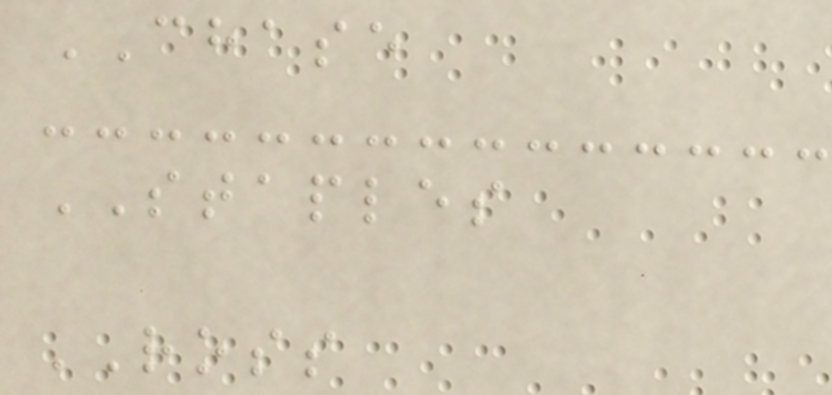CHASE
STAPLES
ROSS
